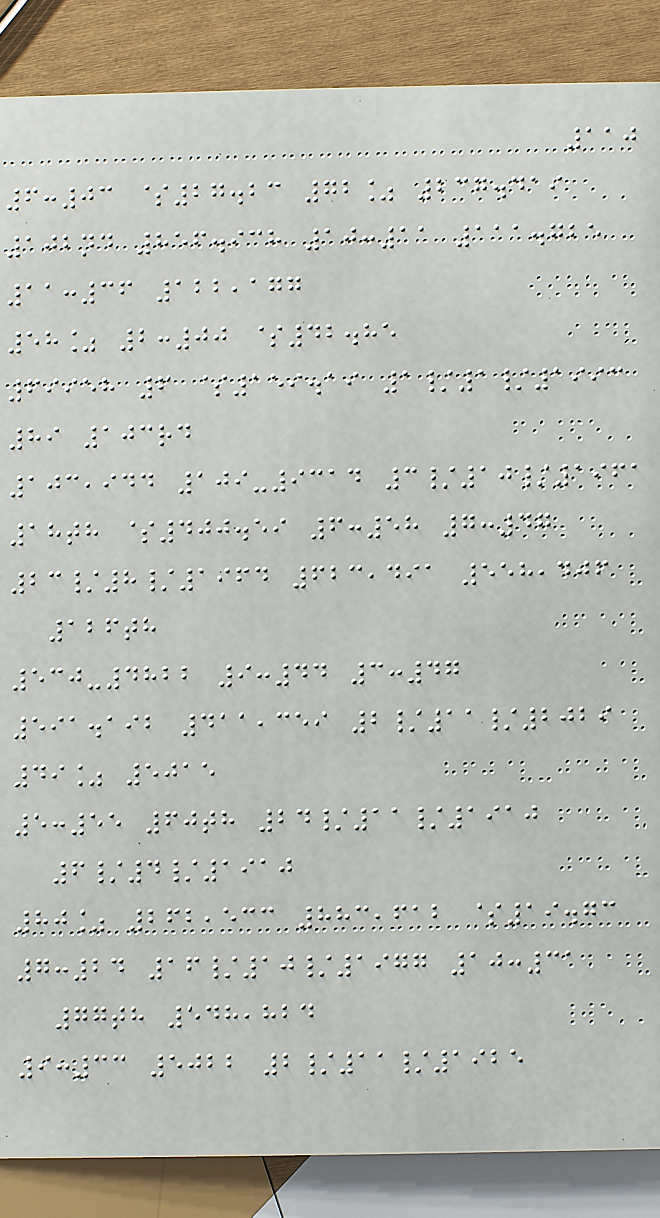110
6:03 $27.23 72% 237.419
102nd 856.938 10:11 111.725
11:36 122,177
58% 2:00 $42.85
69958 6 $159.19 1/1/1993
89 103rd
103,944 109-9314 3/10/1961
18th $400.59 6:58 7:47
23/8/1964 623,491 558,406
126th
530-4822 9:44 3:47
591.192 411,359 2/11/2029
49% 5015
5:55 60th 24/11/1910
6/4/1910
80% 262,533 883,612 $19.73
7:24 16/10/1977 10:31
77th 548,824
9:33 5022 2/11/1925
